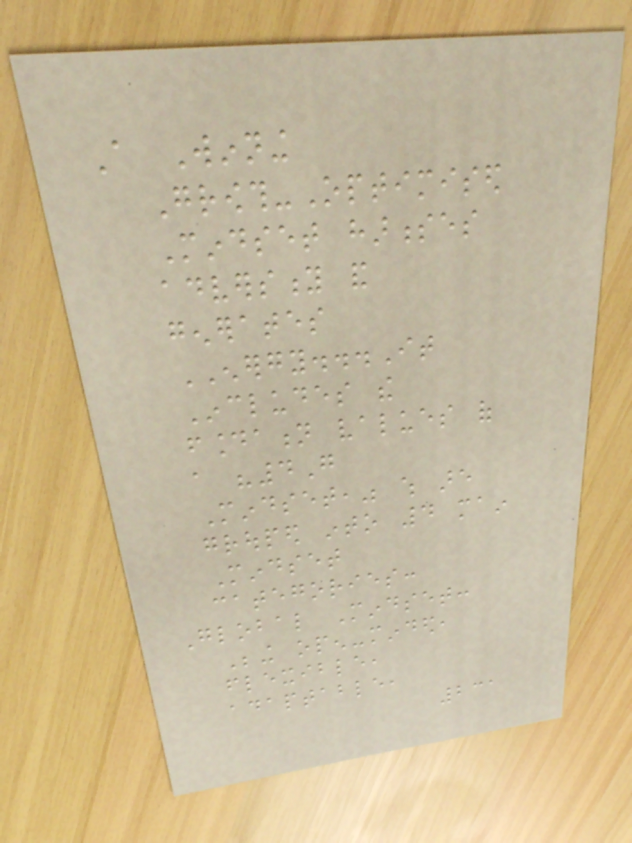A Winning
Growth-Optimised
Mindset harnesses
adversity and
generates
ENERGY...It
Includes the
foundation values of
a "4G
Mindset," which are
grouped into 4 main
Mindset
categories:
Global Mindset:
Being open-minded,
flexible,
adaptable,
231
